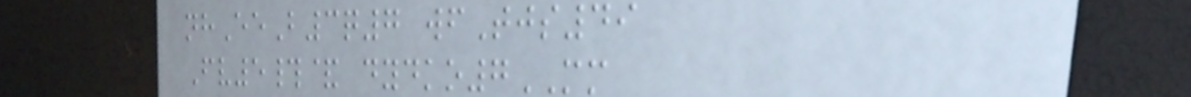nhEeB3q7 wfTjs49
Fv5#& dydko7MM
